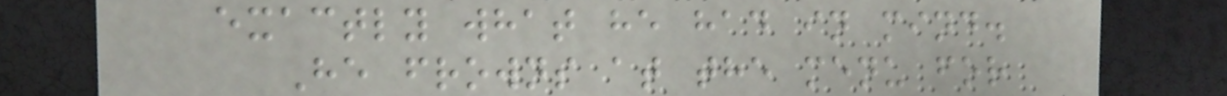exactly what he had in mind.
He frowns at the menu for
